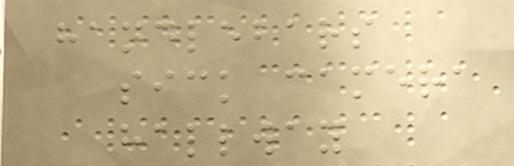handlebars
sick camera
hallway
